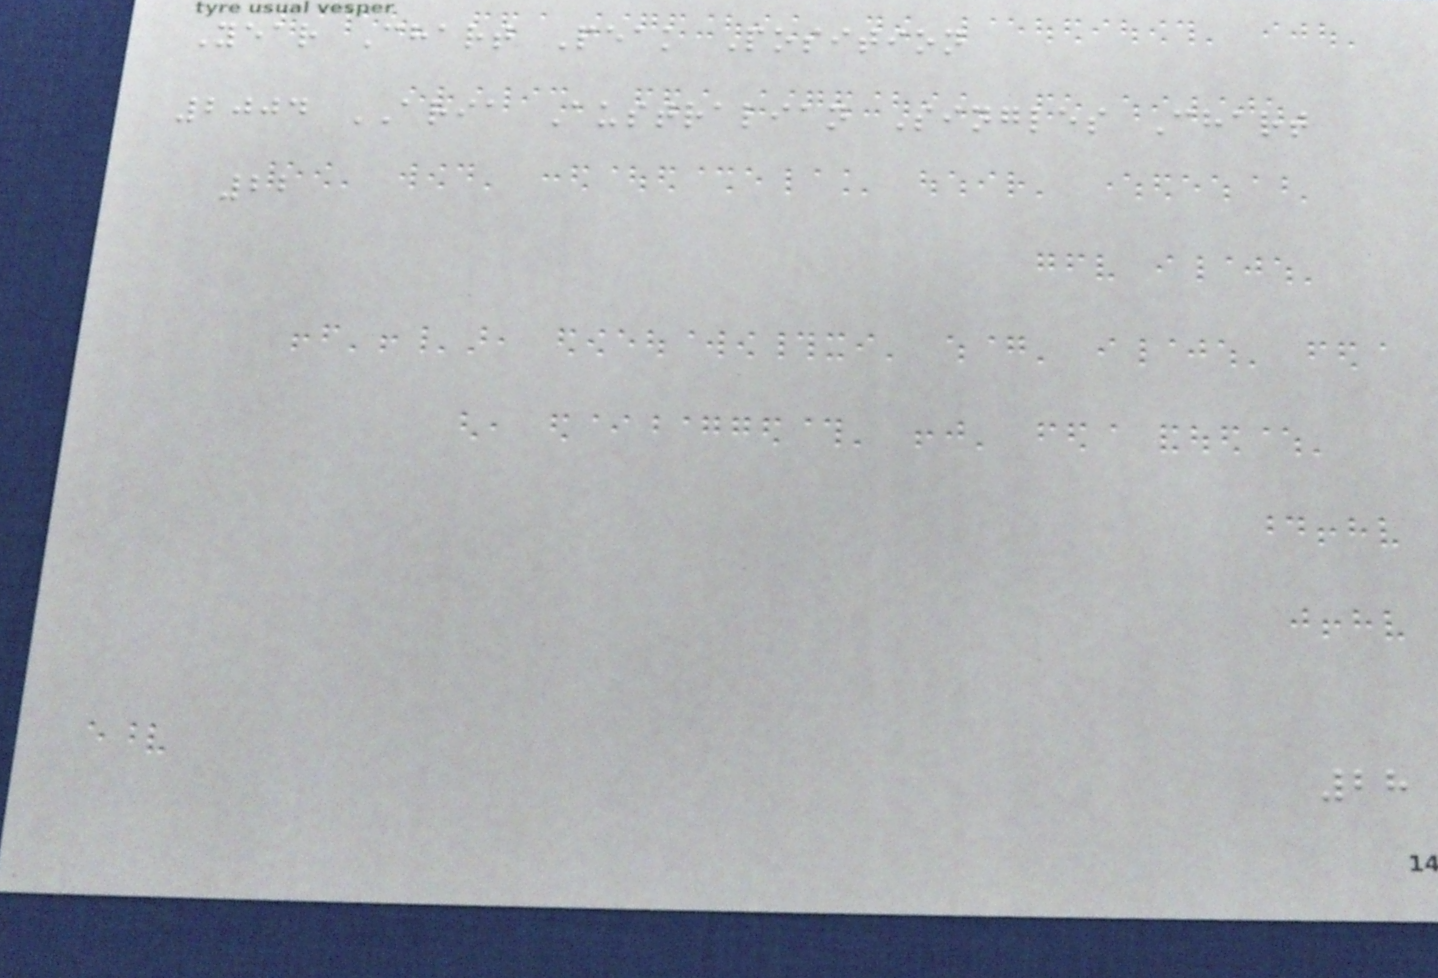Year Chart Peak Position
2004 ARIA Australian Singles Chart
22
28
